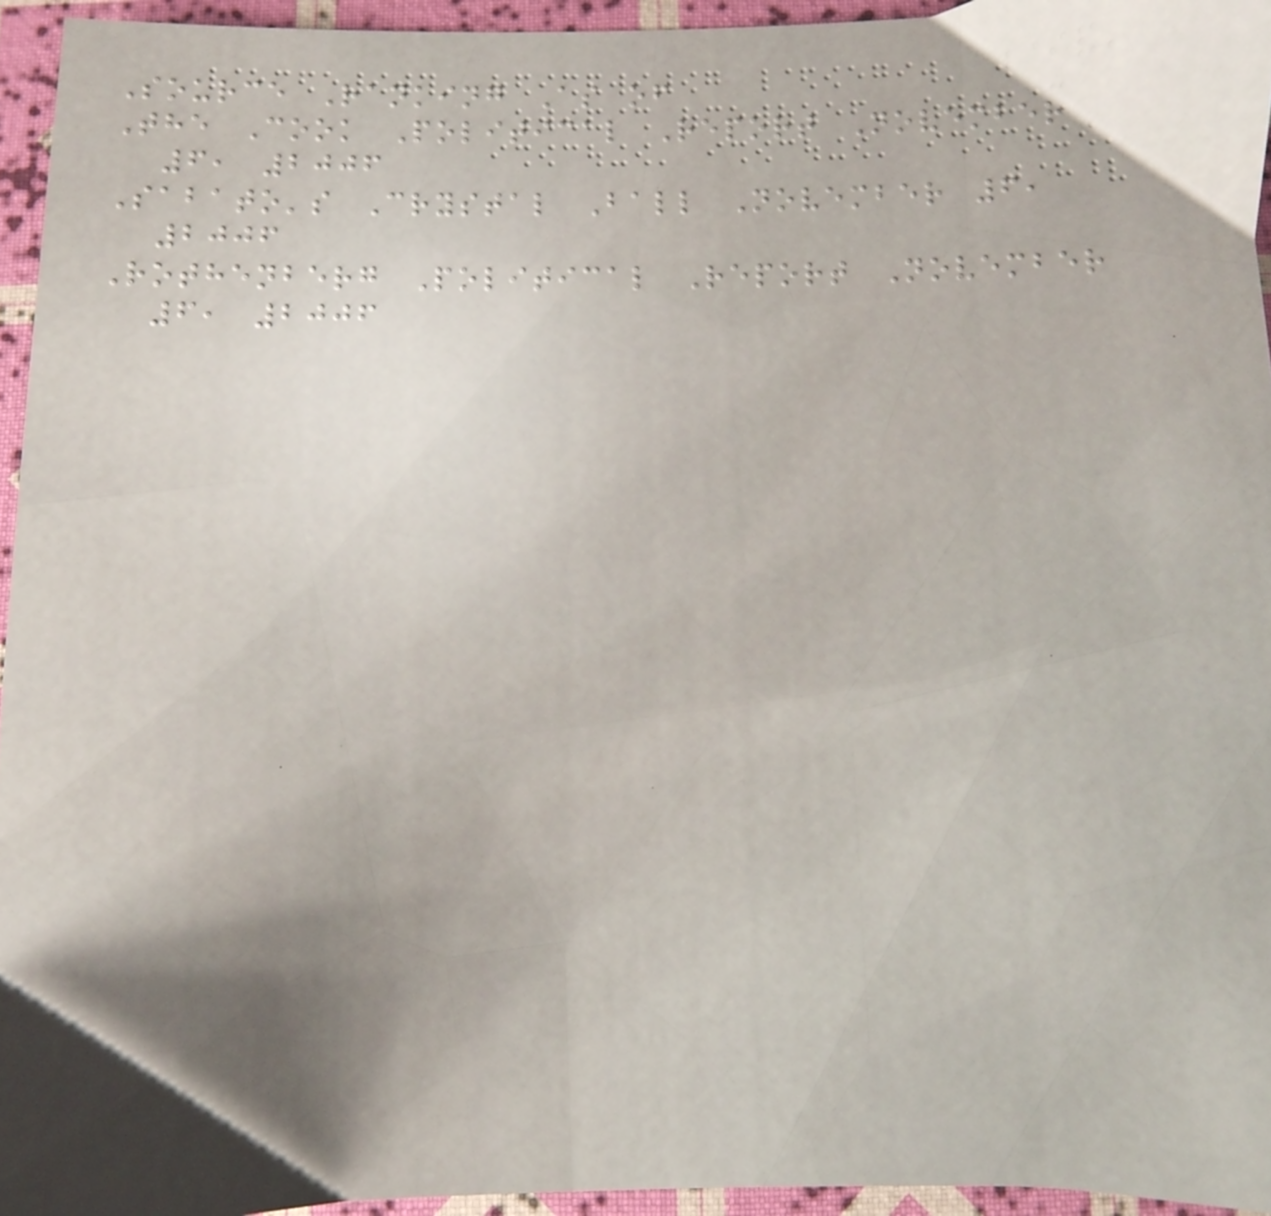Source Ranking As of
The Cook Political Report November
6, 2006
Sabato's Crystal Ball November 6,
2006
Rothenberg Political Report November
6, 2006
